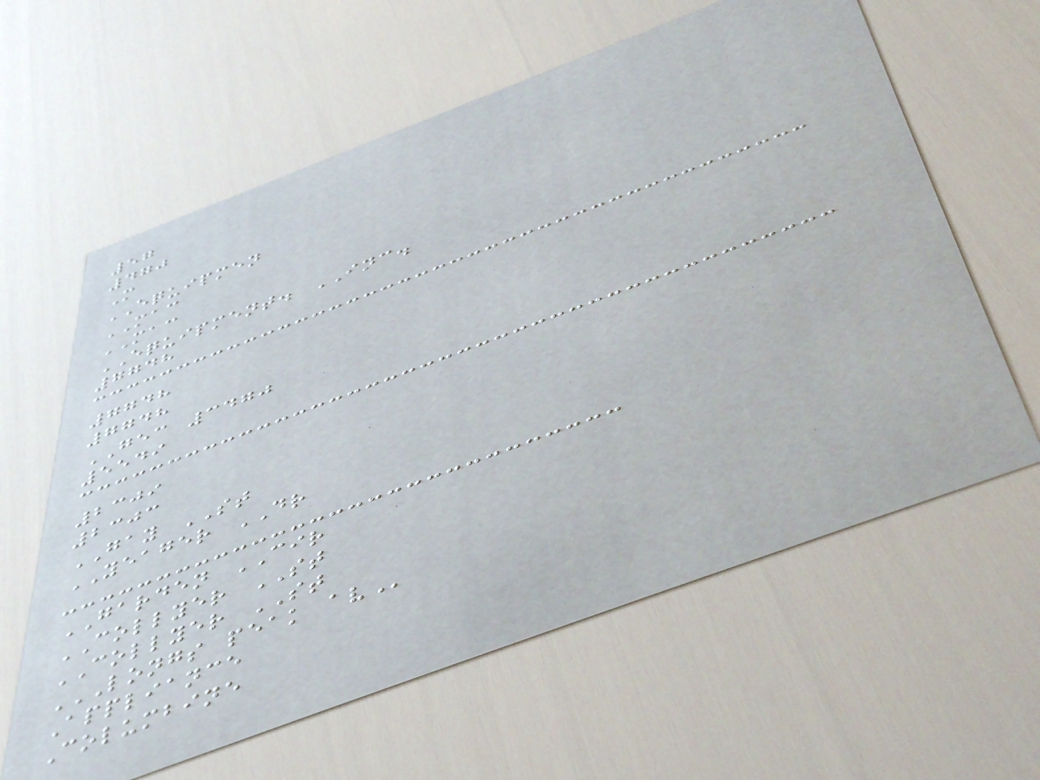57
470
M
EQUIPMEN
MAC
MAC
EQUIPMENT. INC.
7748
7748
7748
GEC 3470
5549
2309
2303
GAY ST
YEAGER DR
GARDEN CIR
COLLYER ST
COLLYER ST
LONGS PEAK AV
Appliance
Columbine
